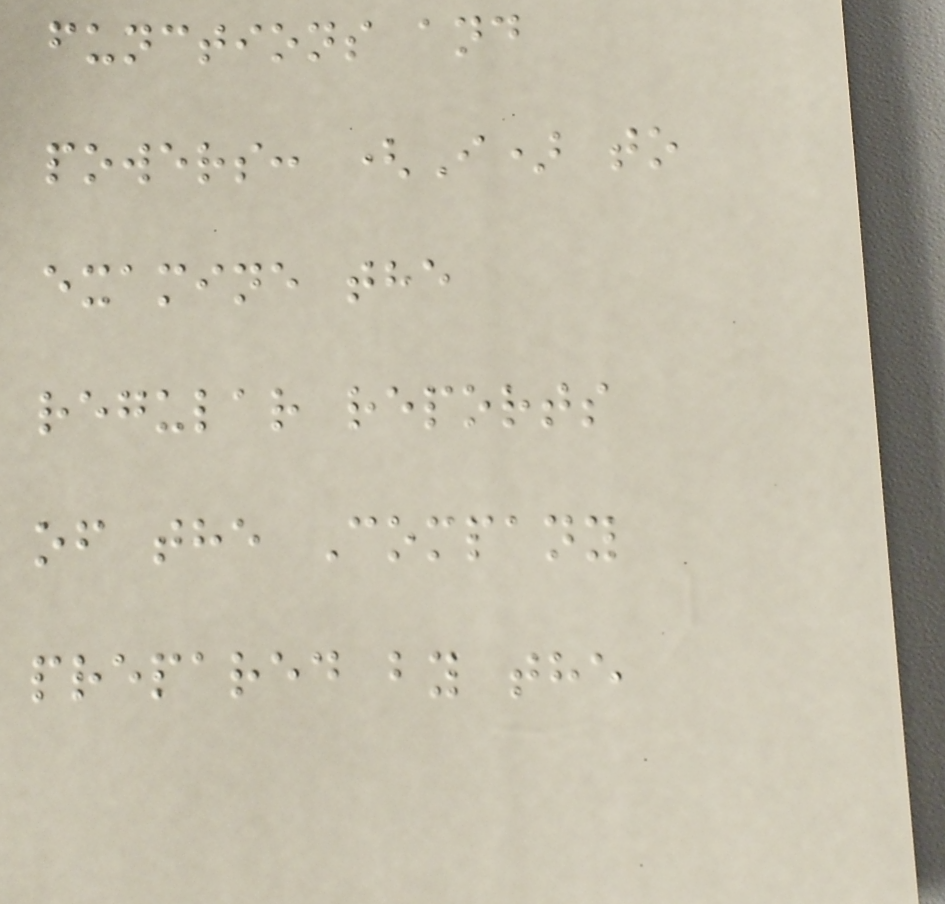functions and
powers: (I) to
examine the
regular reports
of the Company
prepared by the
